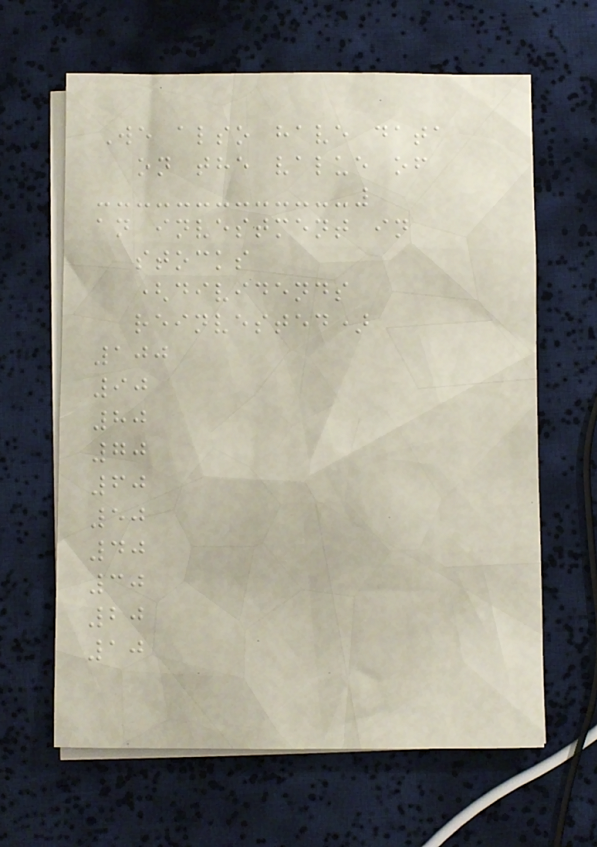We also have data
on the value of
an investment in
stocks
(dividends
reinvested)
100
90
80
70
60
50
40
30
20
10
